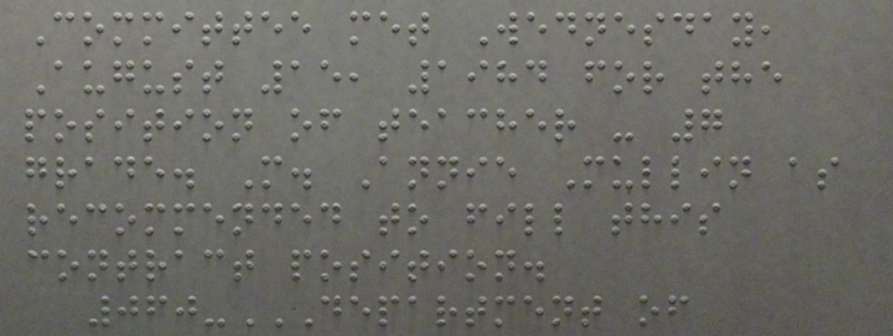Committee met Wednesday,
August 15, 1984 for the
position of teacher - 7
grade. M. Annie Mullin as
recommended to fill this
contract position.
060-DEPARTMENT OF
